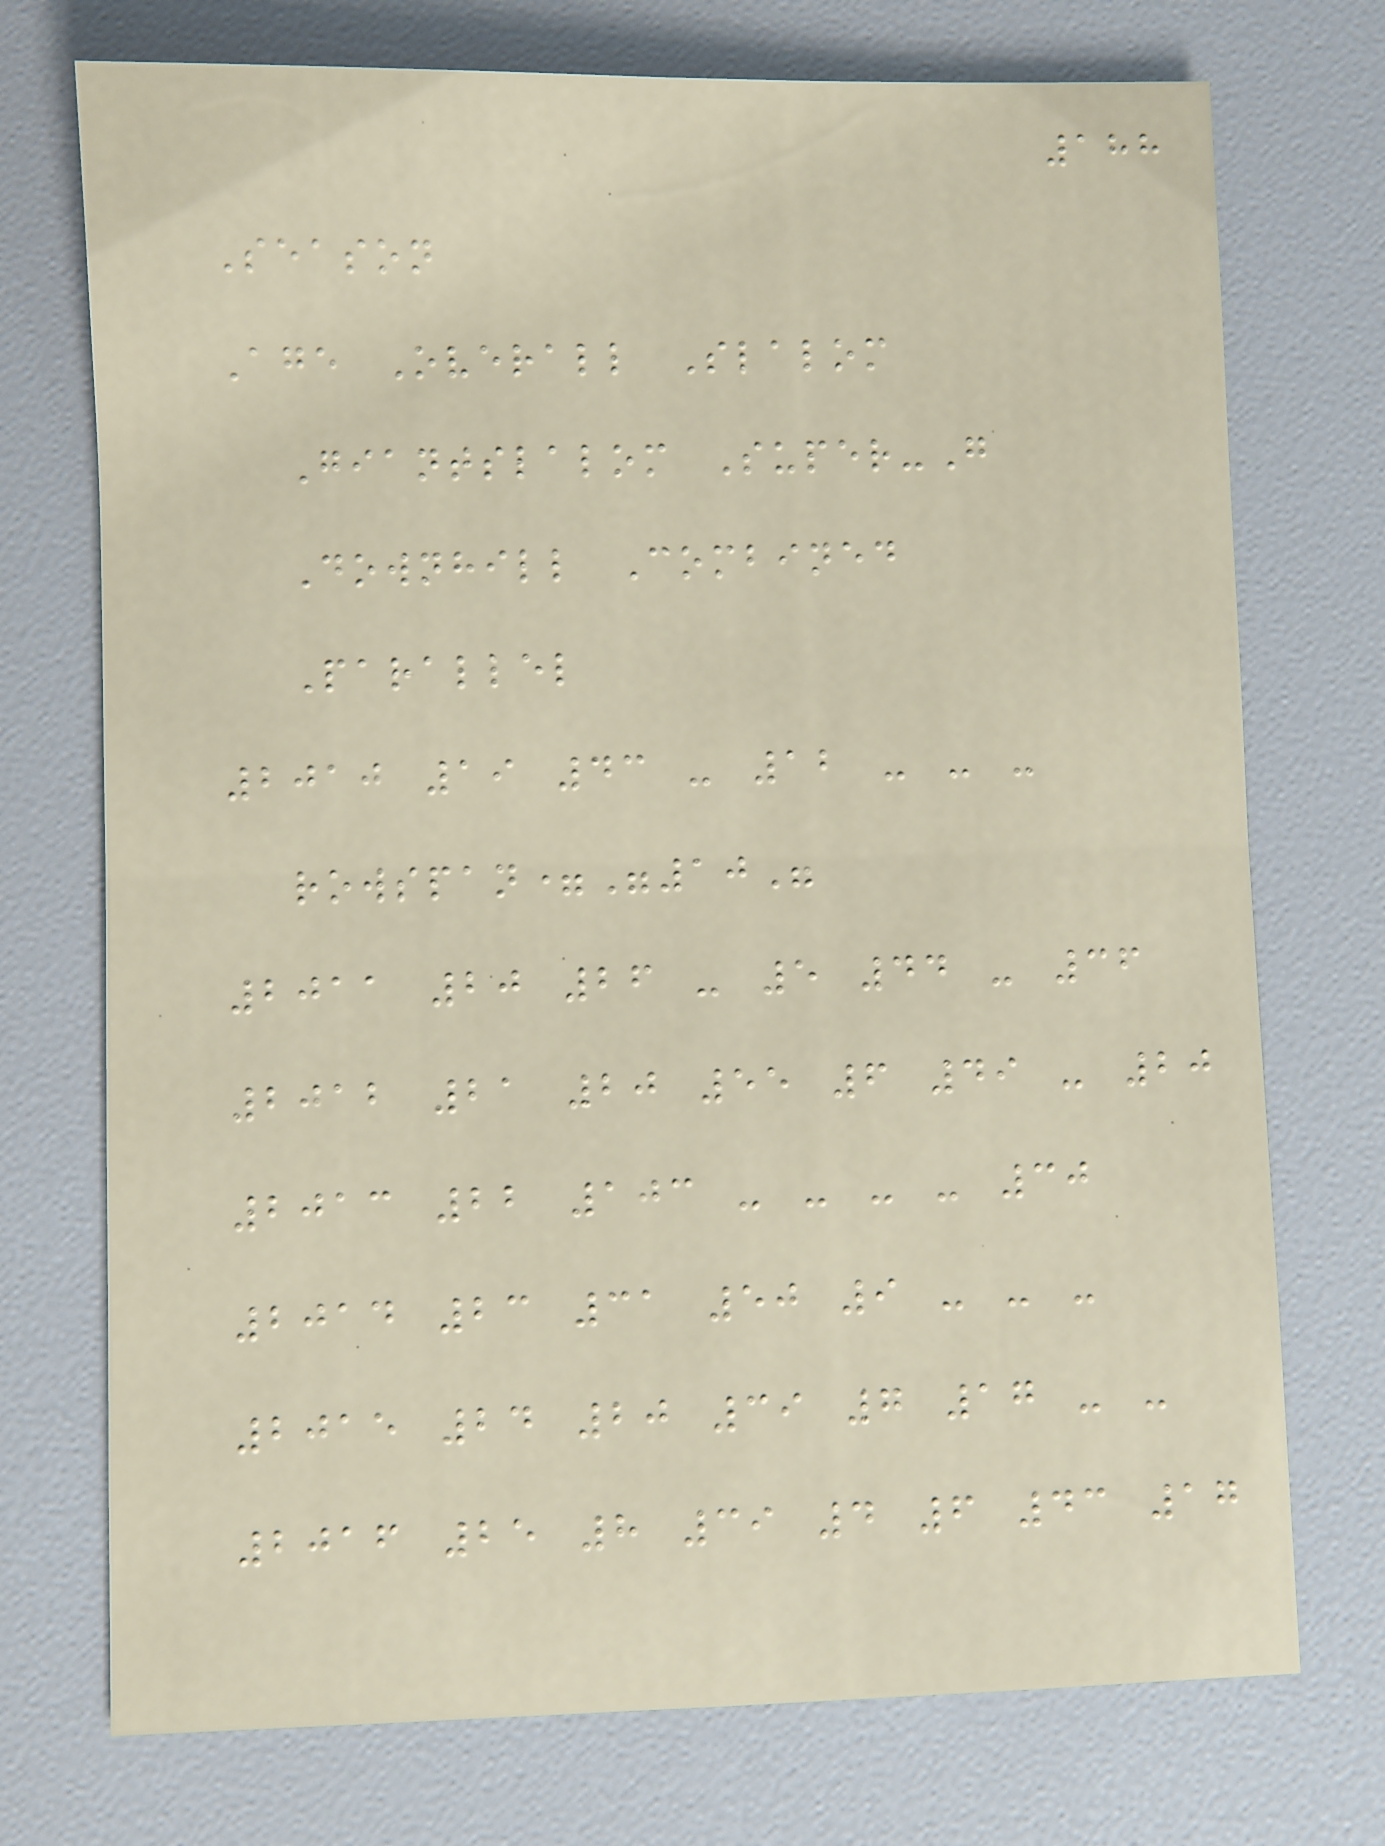188
Season
Age Overall Slalom
Giantslalom Super-G
Downhill Combined
Parallel
2010 19 43 - 12 - - -
rowspan="10"
2011 20 26 - 5 44 - 36
2012 21 20 55 6 49 - 20
2013 22 103 - - - - 30
2014 23 31 50 9 - - -
2015 24 20 39 7 17 - -
2016 25 8 39 4 6 43 17
